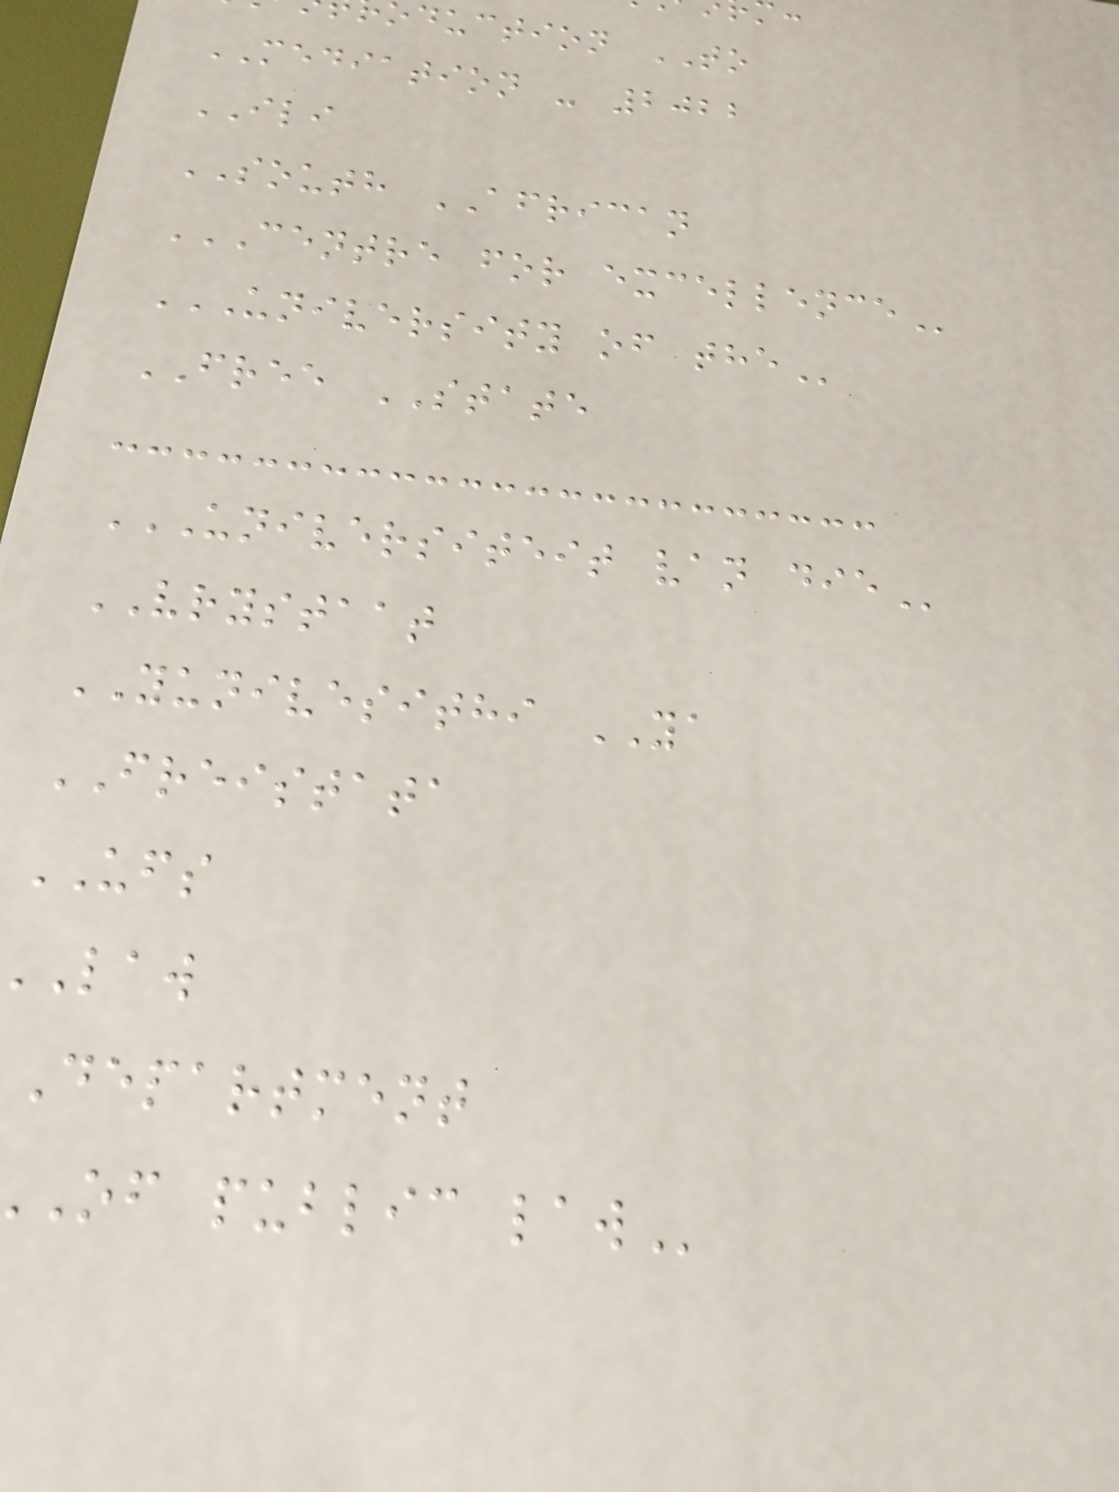duction TO
MEDIATION - 2022
ILI
SOUTH AFRICAN
CENTRE FOR EXCELLENCE
UNIVERSITY OF THE
FREE STATE
UNIVERSITEIT VAN DIE
VRYSTAAT
YUNIVESITHI YA
FREISTATA
UFS
department
of public
